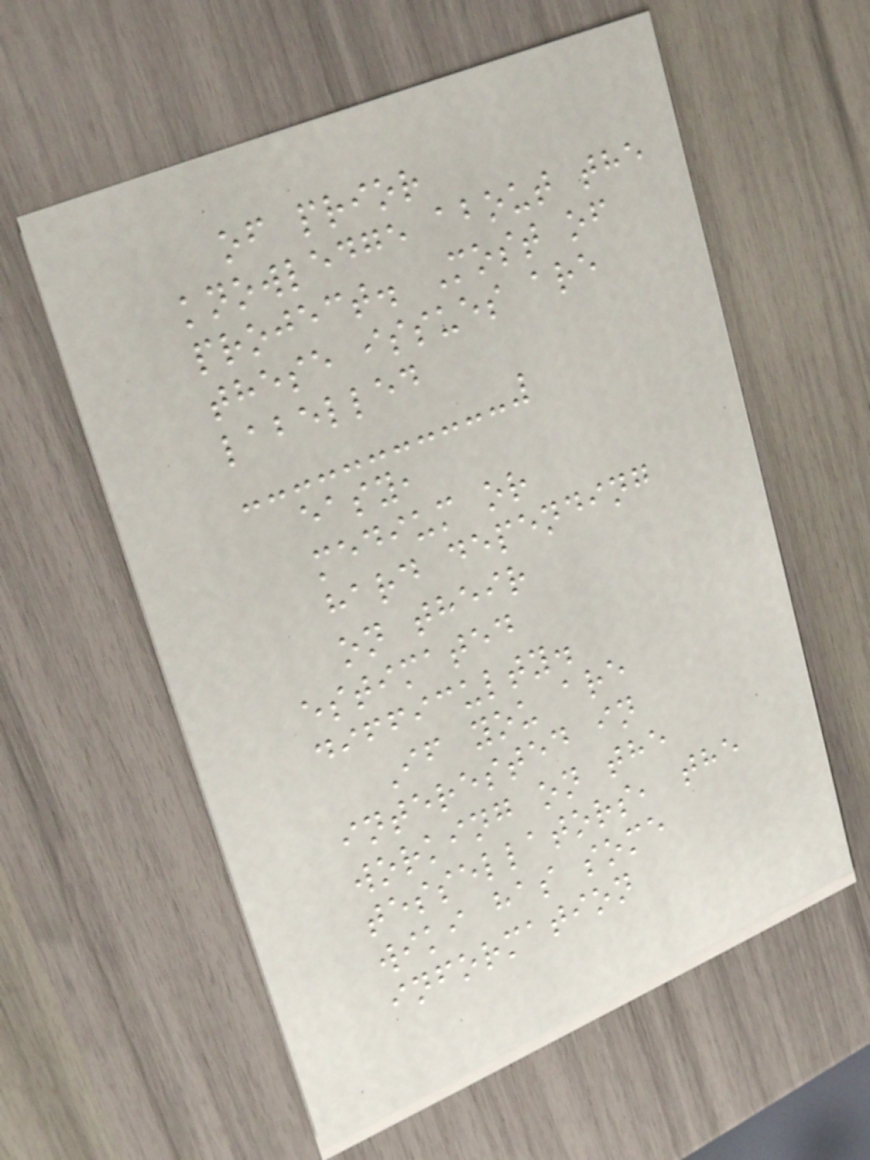of prior
knowledge about the
project. Most of
these issues are
labelled
easy,
medium or
hard depending
on their
estimated
difficulty.
If you are
interested in
working on the
tessellators, the
wiki has some
information
